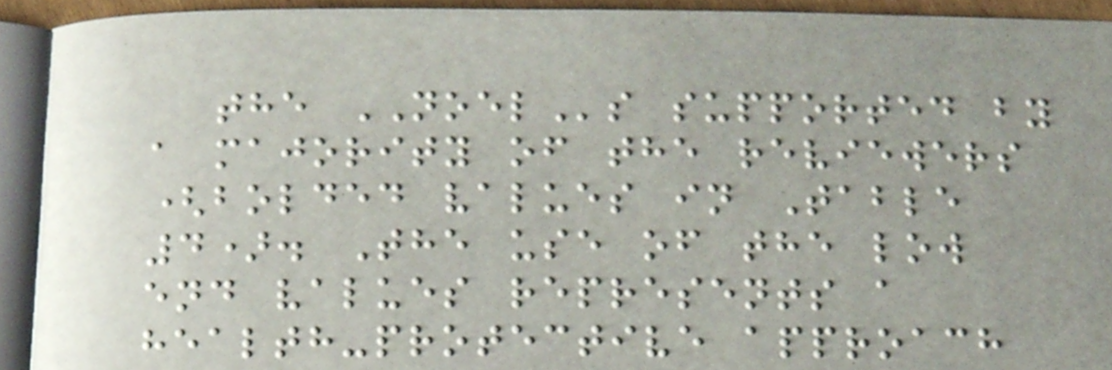the NOELs supported by
a majority of the reviewers
(bolded values in Table
4). The use of the low
end values represents a
health-protective approach
